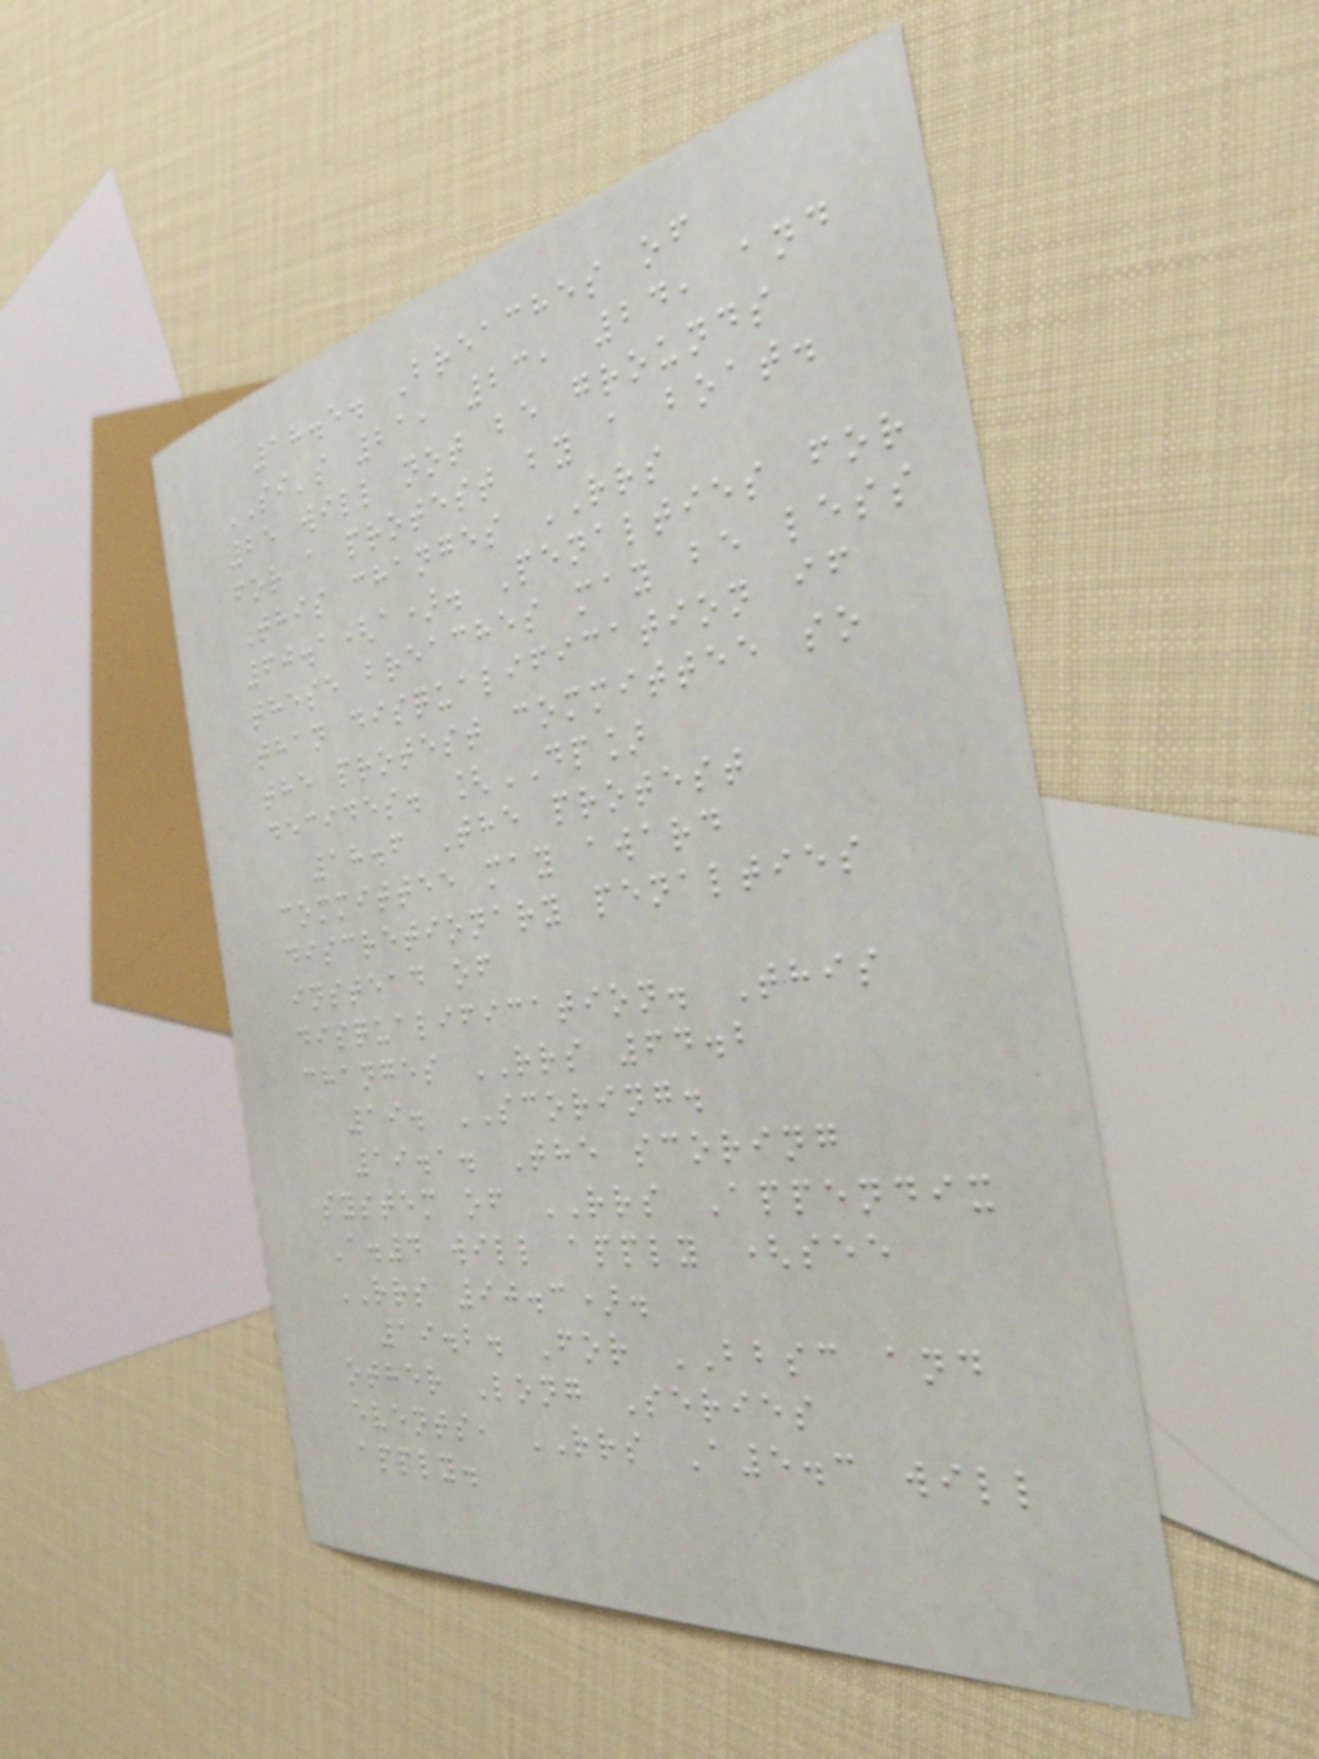18.5. Breaches of
SI's 21, 23, 24, and
25 will not be grounds
for a protest by a boat.
This changes RRS
60.1(a). Penalties for
these breaches may be less
than disqualification if
the protest committee so
decides. [DP]
18.6 The protest
committee may award
discretionary penalties
instead of
disqualification. This
changes RRS 64.2
19. SCORING.
19.1. The scoring
system of RRS Appendix
A.4 will apply (see
RRS 90.3).
19.2. For BBSC and
other Long Series
events, RRS A5.3 will
apply.
